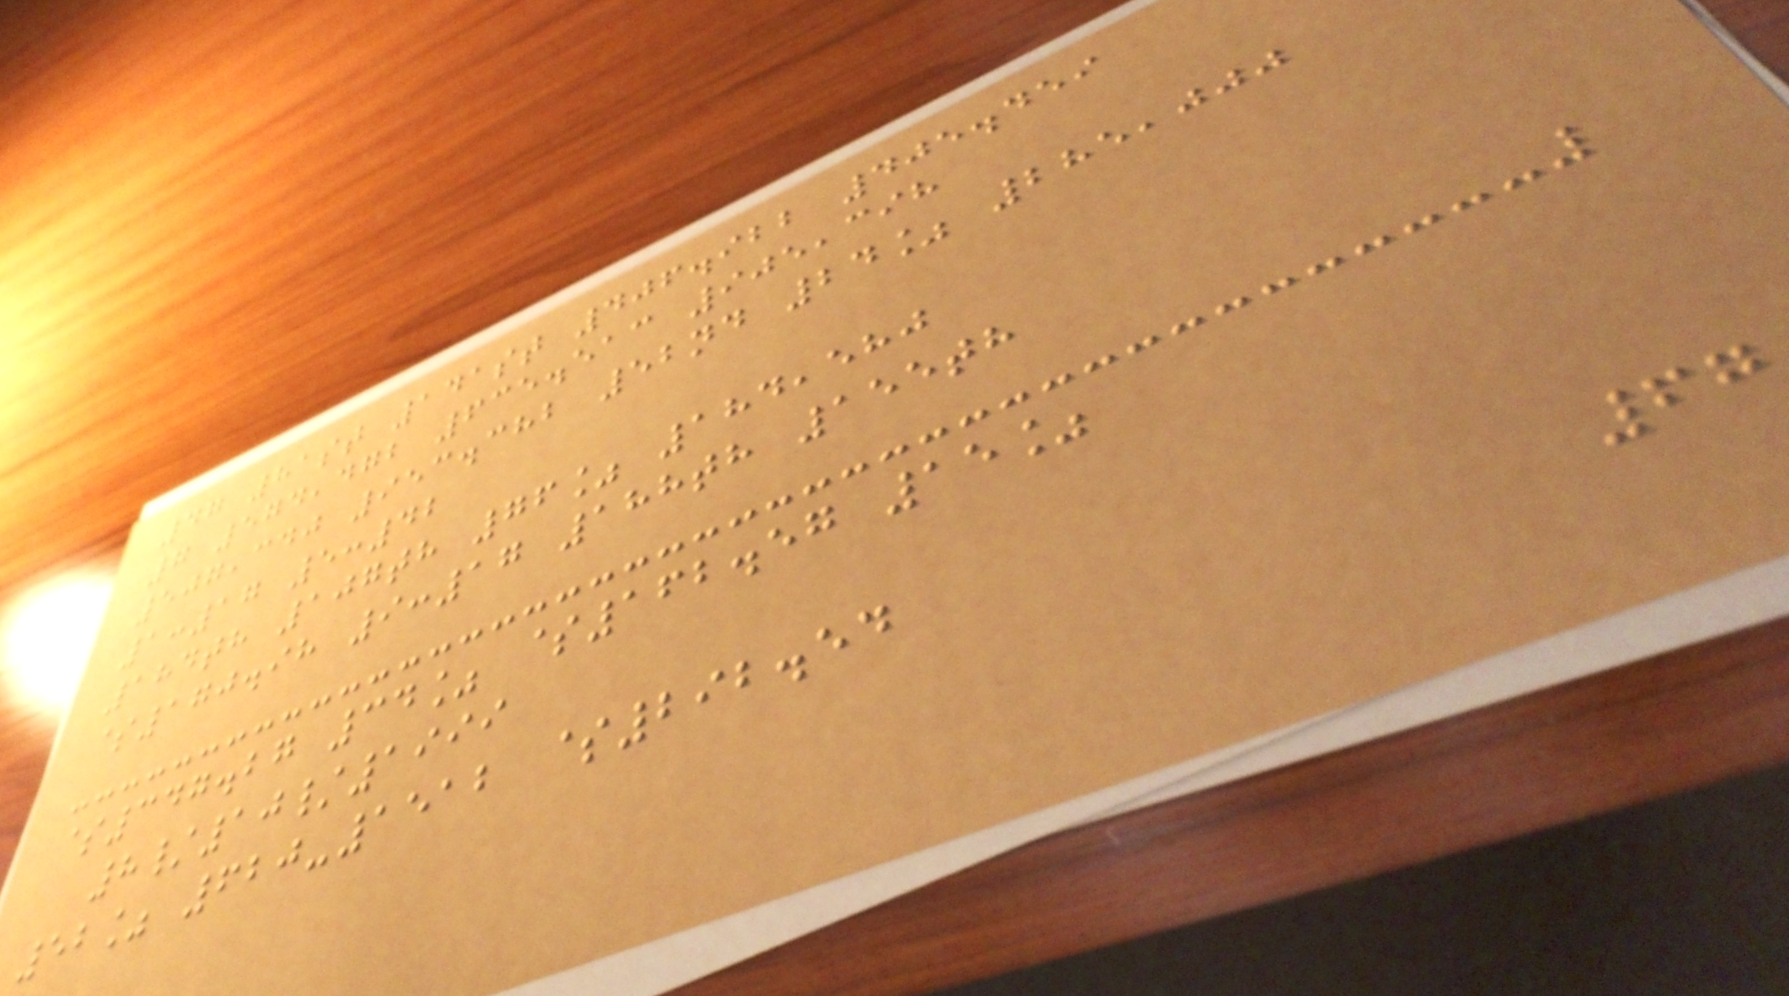47 81st 141st 406.922 405.459
7 574,472 635.513 905,398
507,340 953.382 52nd 24% 285,000
1:17 5:42
184th 107th 76% 184,580
$170.98 9:17 188th 155th
$347.27 34% $162.57 15%
8/10/1999
52% 620-1512 $292.54
67
